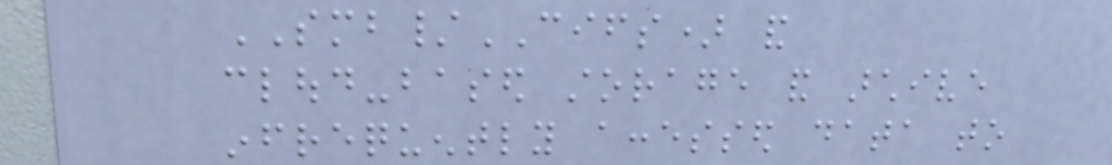SMB/CIFS) and
cloud-based storage and archive
infrequently accessed data to
